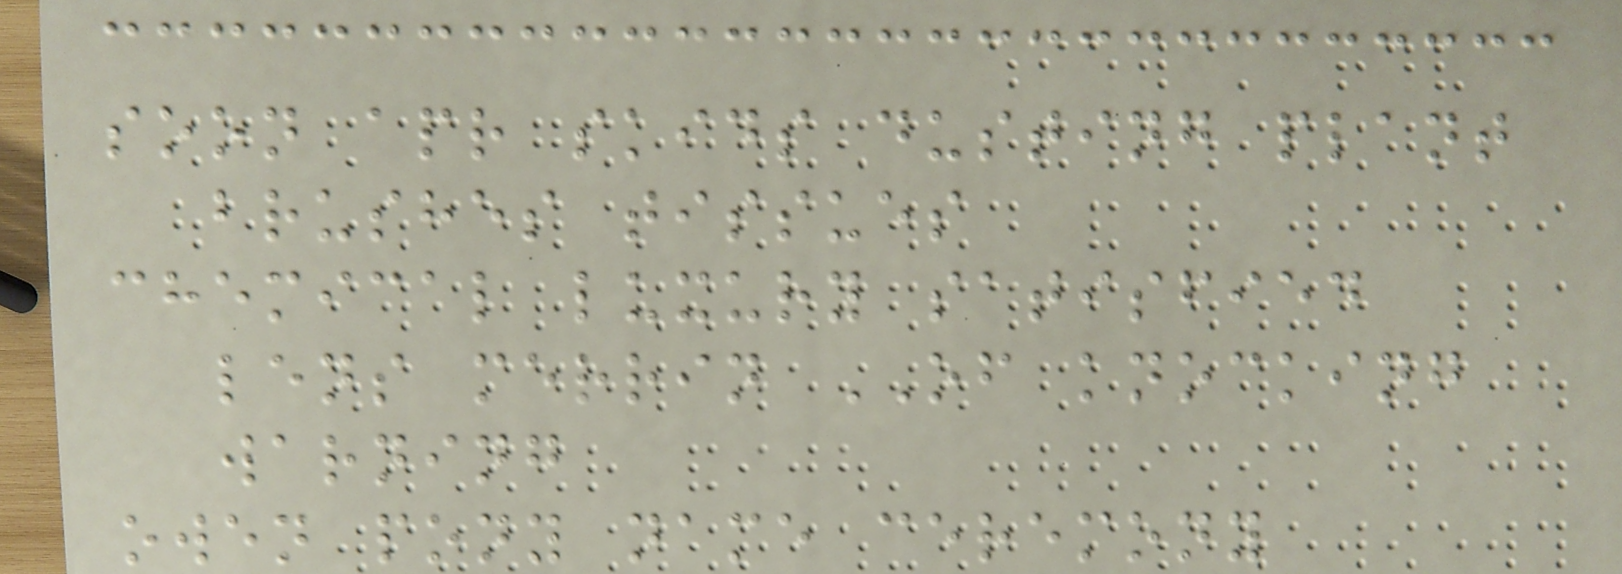soon apr skids dusting plant
brushes tissues
chemical luxury satisfied
lens merrin OF knocking
warning
owen pony name ceremony
